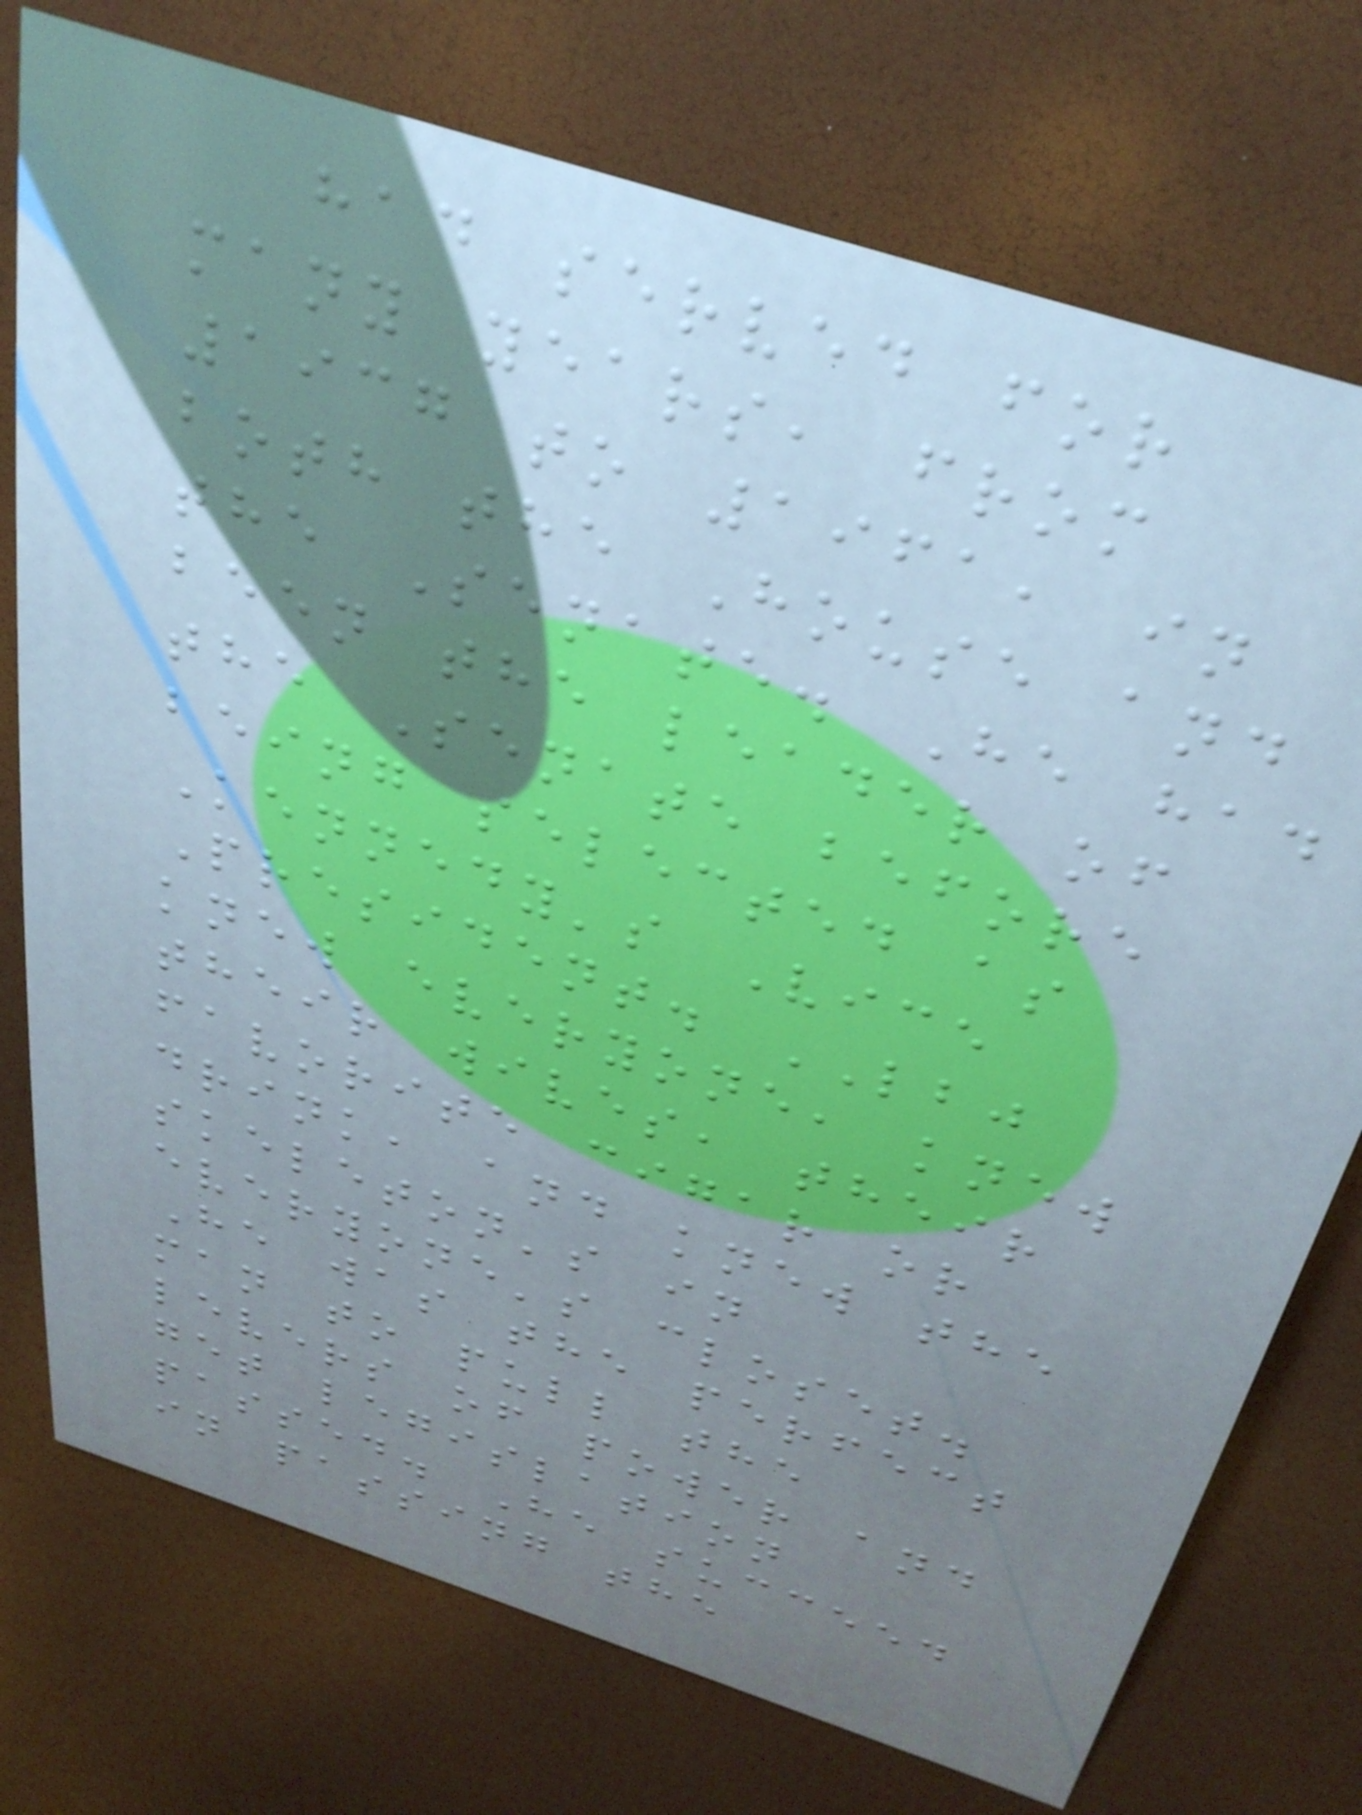had served for
many years, from
1937 to 1961, in
both the House and
the Senate. He had
been the leader of
the Senate before
being selected as
Kennedy's Vice
President. LBJ
knew everyone, knew
their wives, their
favorite cigar or
drink, and knew the
skeleton's in
everyone's closet.
He was the perfect
man to pull the
levers of power and
get legislation
passed. He succeed
in passing the
